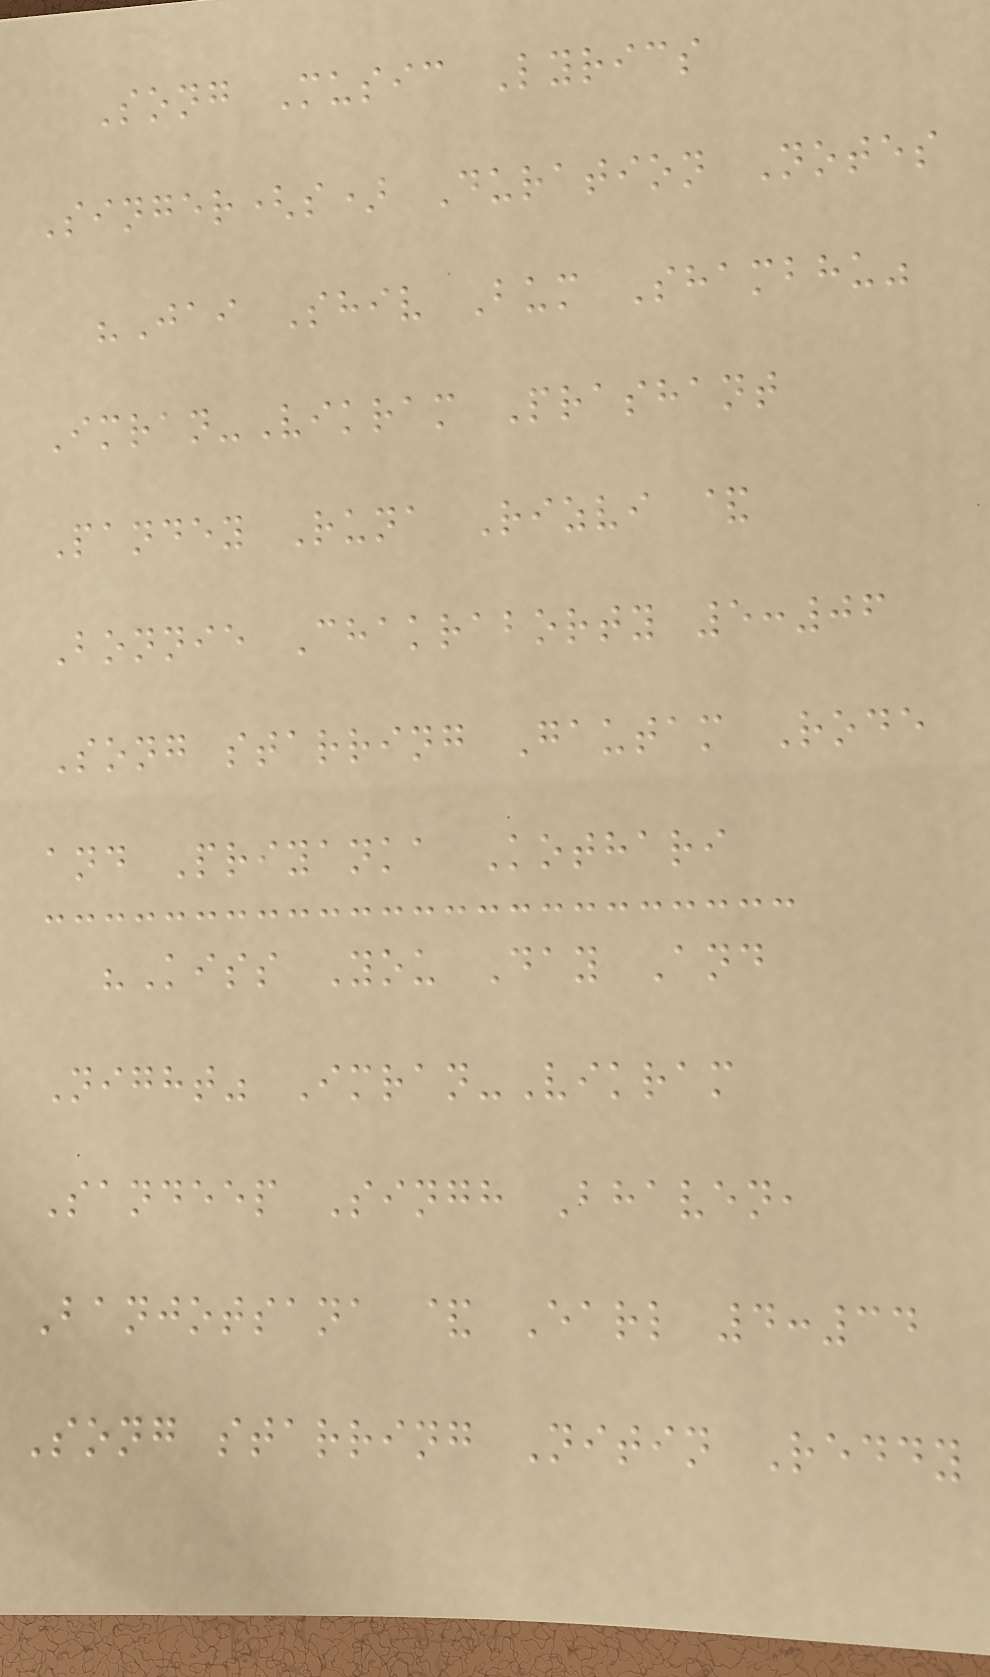Song Music Lyrics
Singer(s) Duration Notes
"Jai Shiv Bum Shambhu"
Imran-Vikram Prashant
Pandey Runa Rizvi &
Bonnie Chakraborty 5:06
Song starring Gautam Rode
and Priyanka Kothari
"Kiss You Day And
Night" Imran-Vikram
Sandeep Singh Bhaven,
Banjotsana & Earl 4:34
Song starring Nitin Reddy
